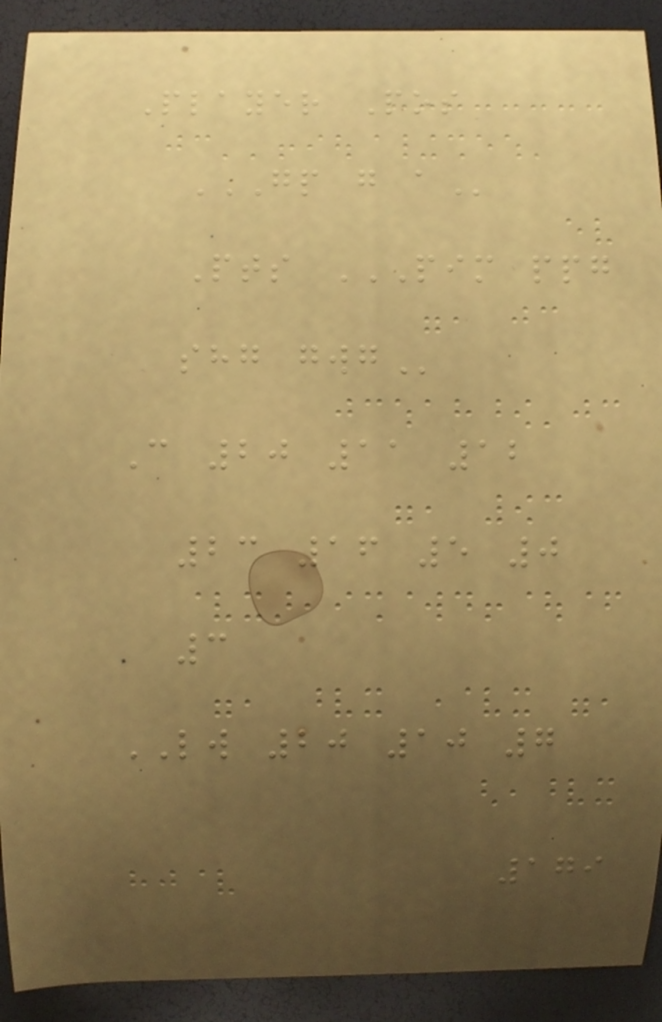Player Pos
GP G A
Pts PIM PPG
SHG GWG
C 20 11 12
23 16 5 0
3
LW 20 10 7
179
